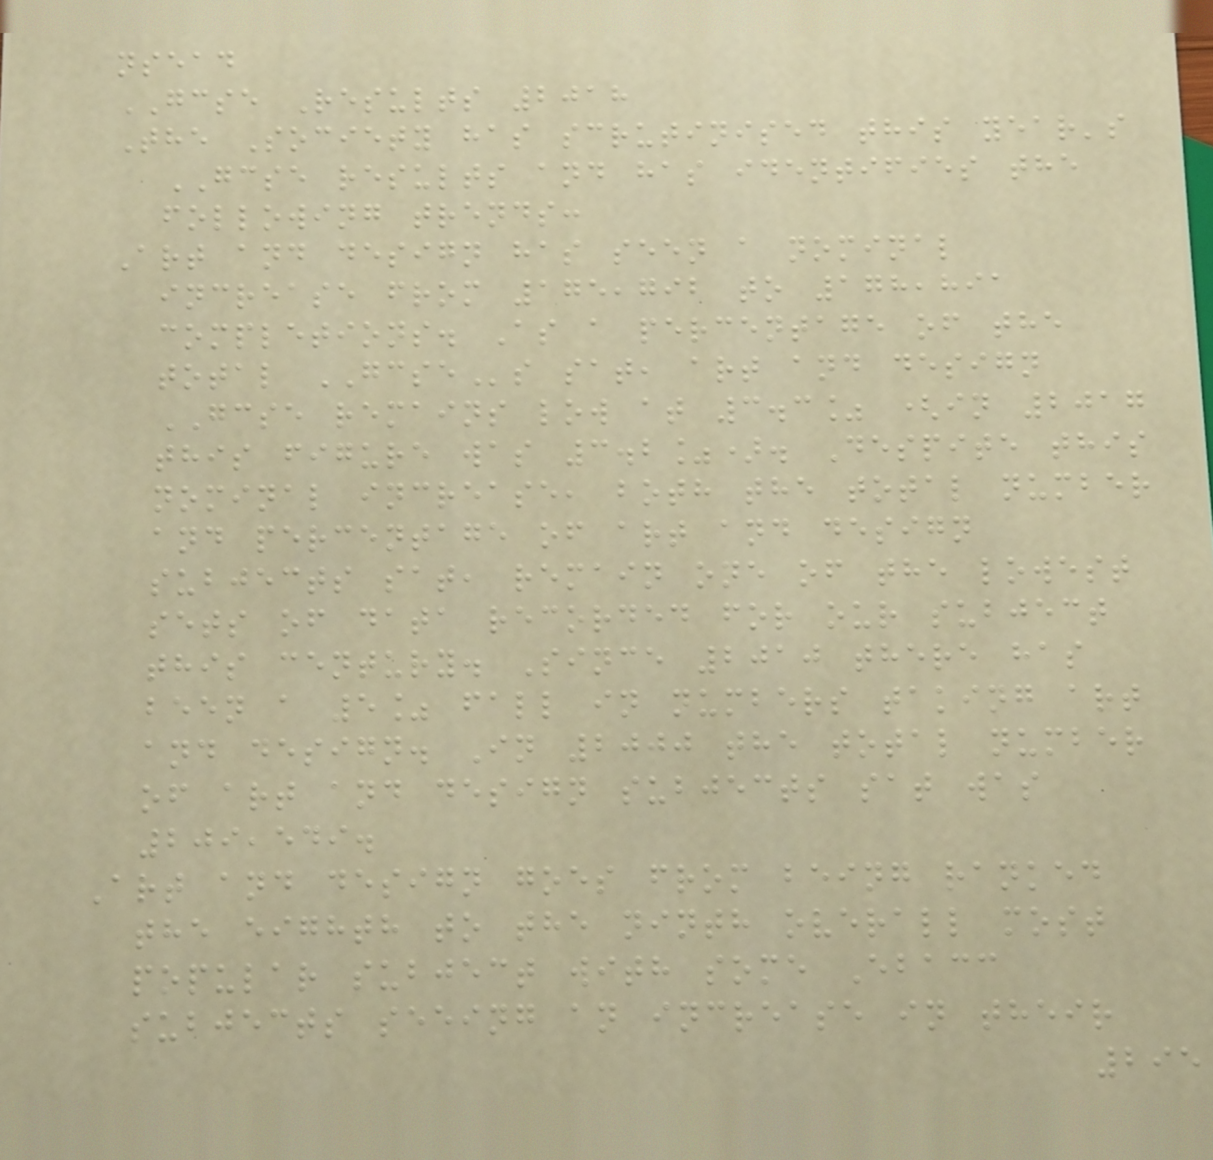nsead
GCSE Results 2018
The Society has scrutinised this year's
GCSE results and has identifies the
following trends:
Art and design has seen a nominal
increase from 175,792 to 178,891
completions. As a percentage of the
total GCSEs sat, art and design
GCSE remains low at 3.3% (in 2017
this figure was 3.2%). Despite this
nominal increase, both the total number
and percentage of art and design
subjects sat, remain one of the lowest
sets of data recorded for our subject
this century. Since 2010 there has
been a 5% fall in numbers taking art
and design. In 2000 the total number
of art and design subjects sat was
209,549.
Art and design goes from being ranked
the eighth to the ninth overall most
popular subject with some Ebacc
subjects seeing an increase in their
295
